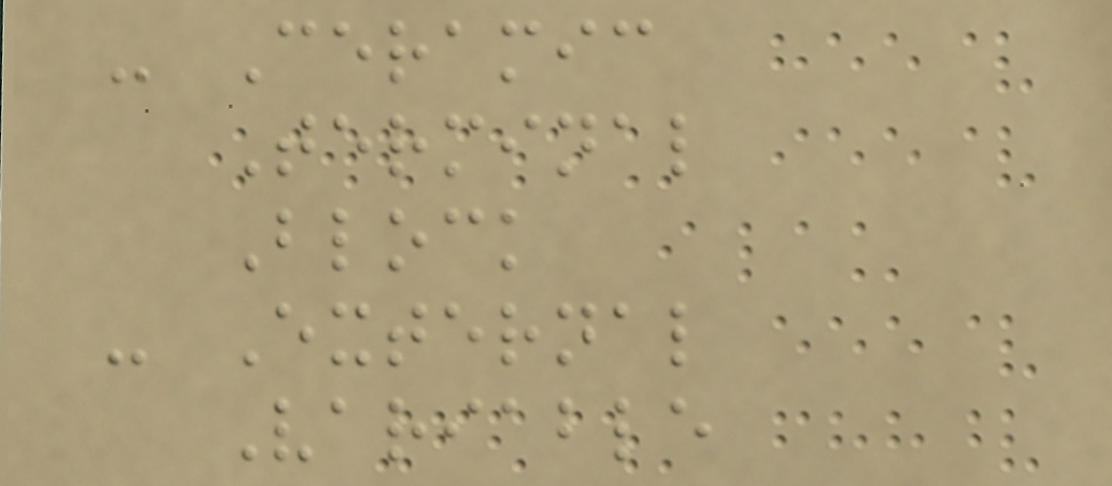- Ceramic
Terminal
Block
- External
Variable
